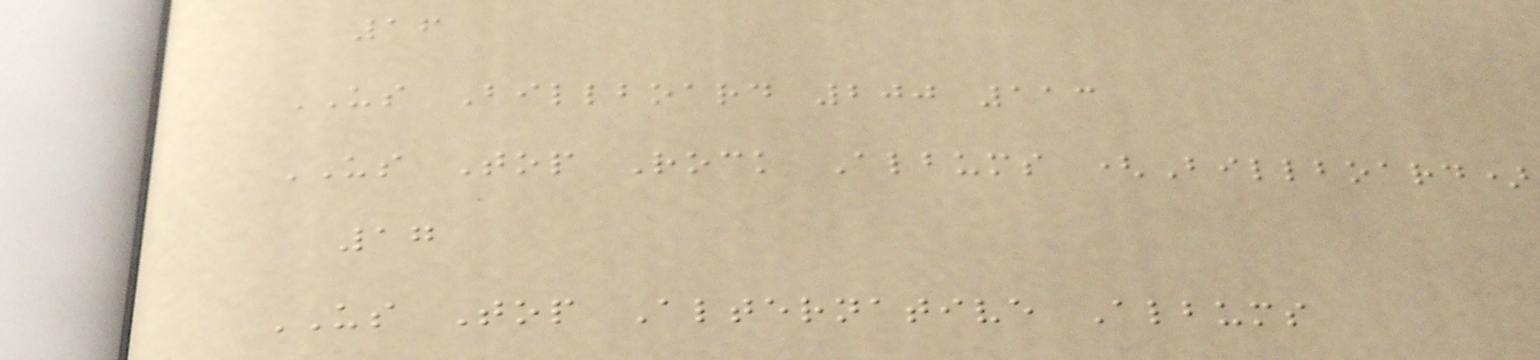16
US Billboard 200 113
US Top Rock Albums (Billboard)
17
US Top Alternative Albums
